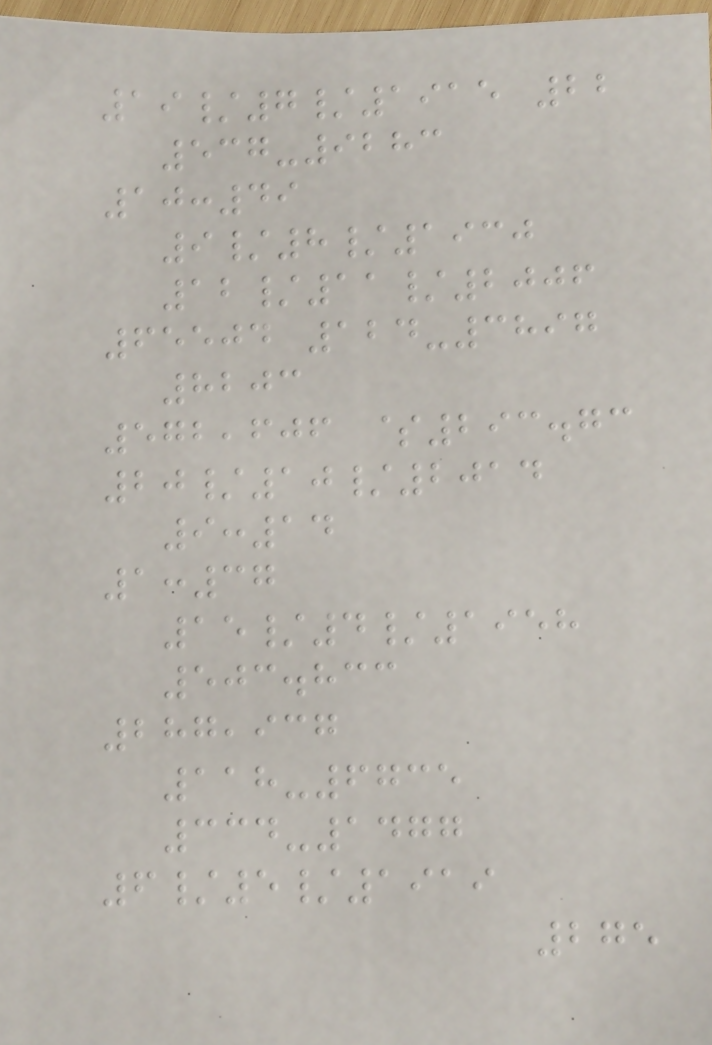19/7/1915 22
537-9283
10:49
9/8/1930
12/11/2006
65504 124-3897
8203
572,606 $293.73
20/10/2014
9:14
1:37
15/4/1958
503.833
287,937
118-6735
334-1477
6/5/1919
275
